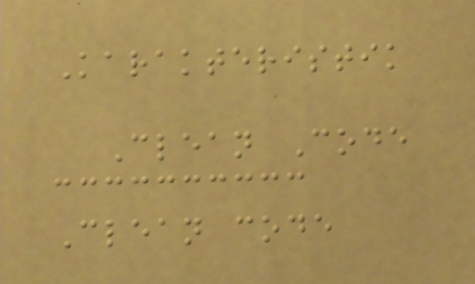Karakteristik
Clean Code
Clean code
